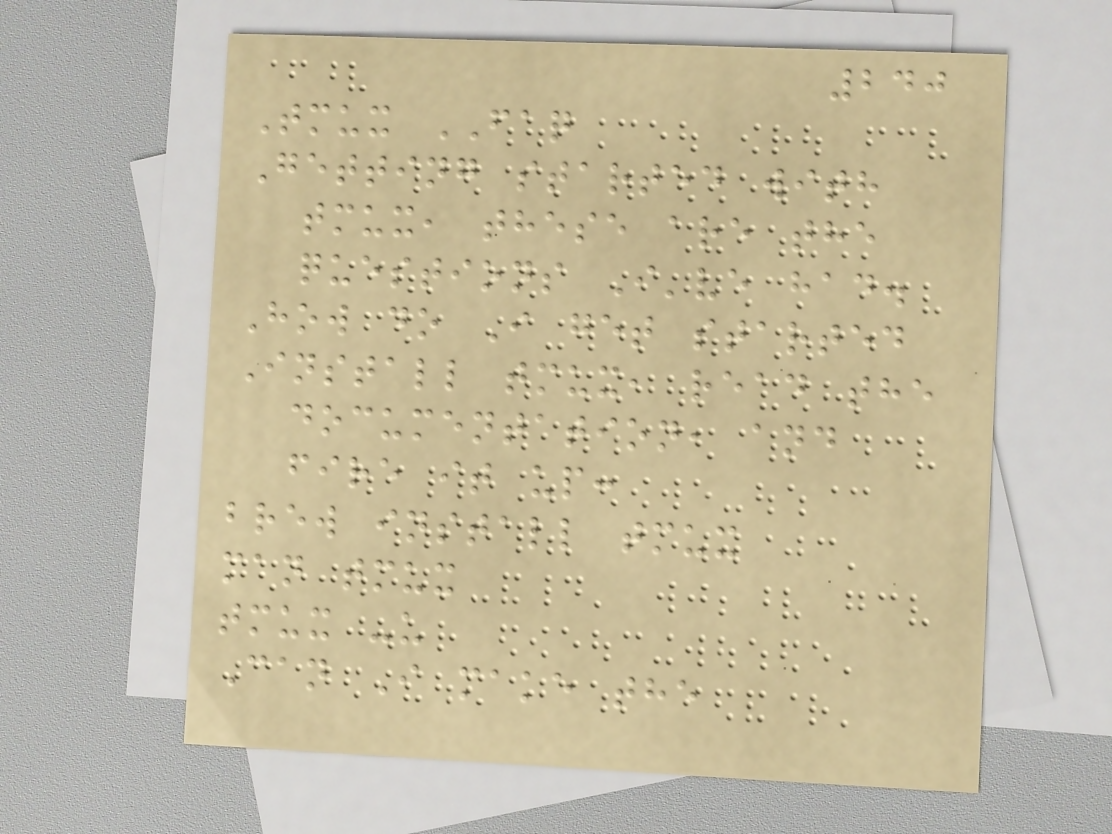240
Tmux FAQ
Getting started with
tmux, these are the
questions I've had.
How do I get started
Install tmux, read the
documentation, and
fire it up:
brew install tmux
man tmux
tmux -u
Can I make the
